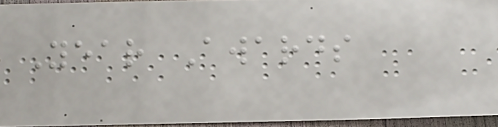Year Awards
